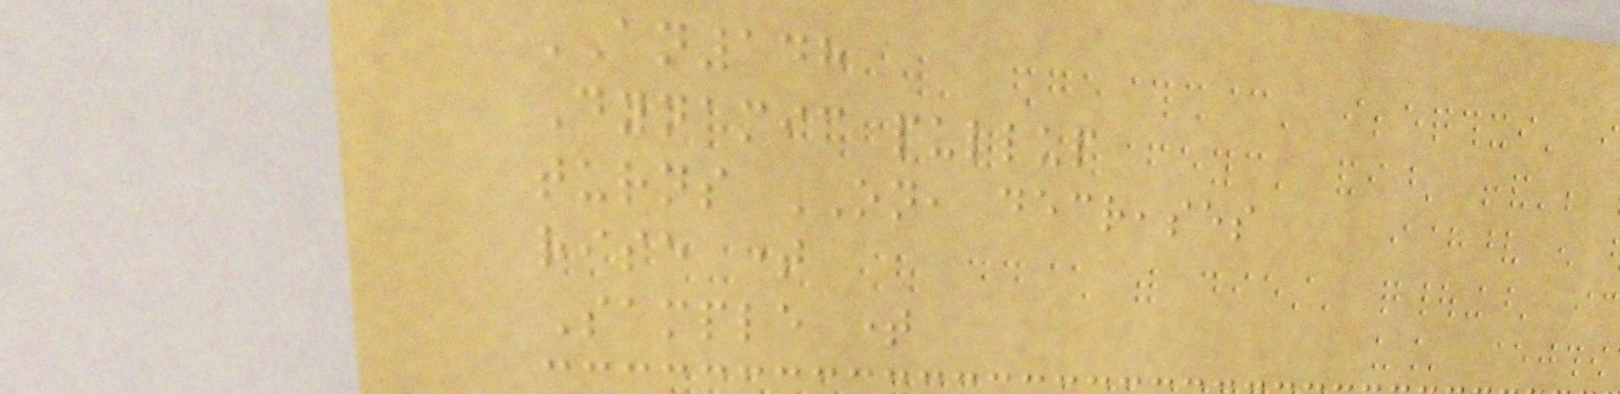AN148
Dynamic pullup
turns ON, decreases
rise time
Sample time
